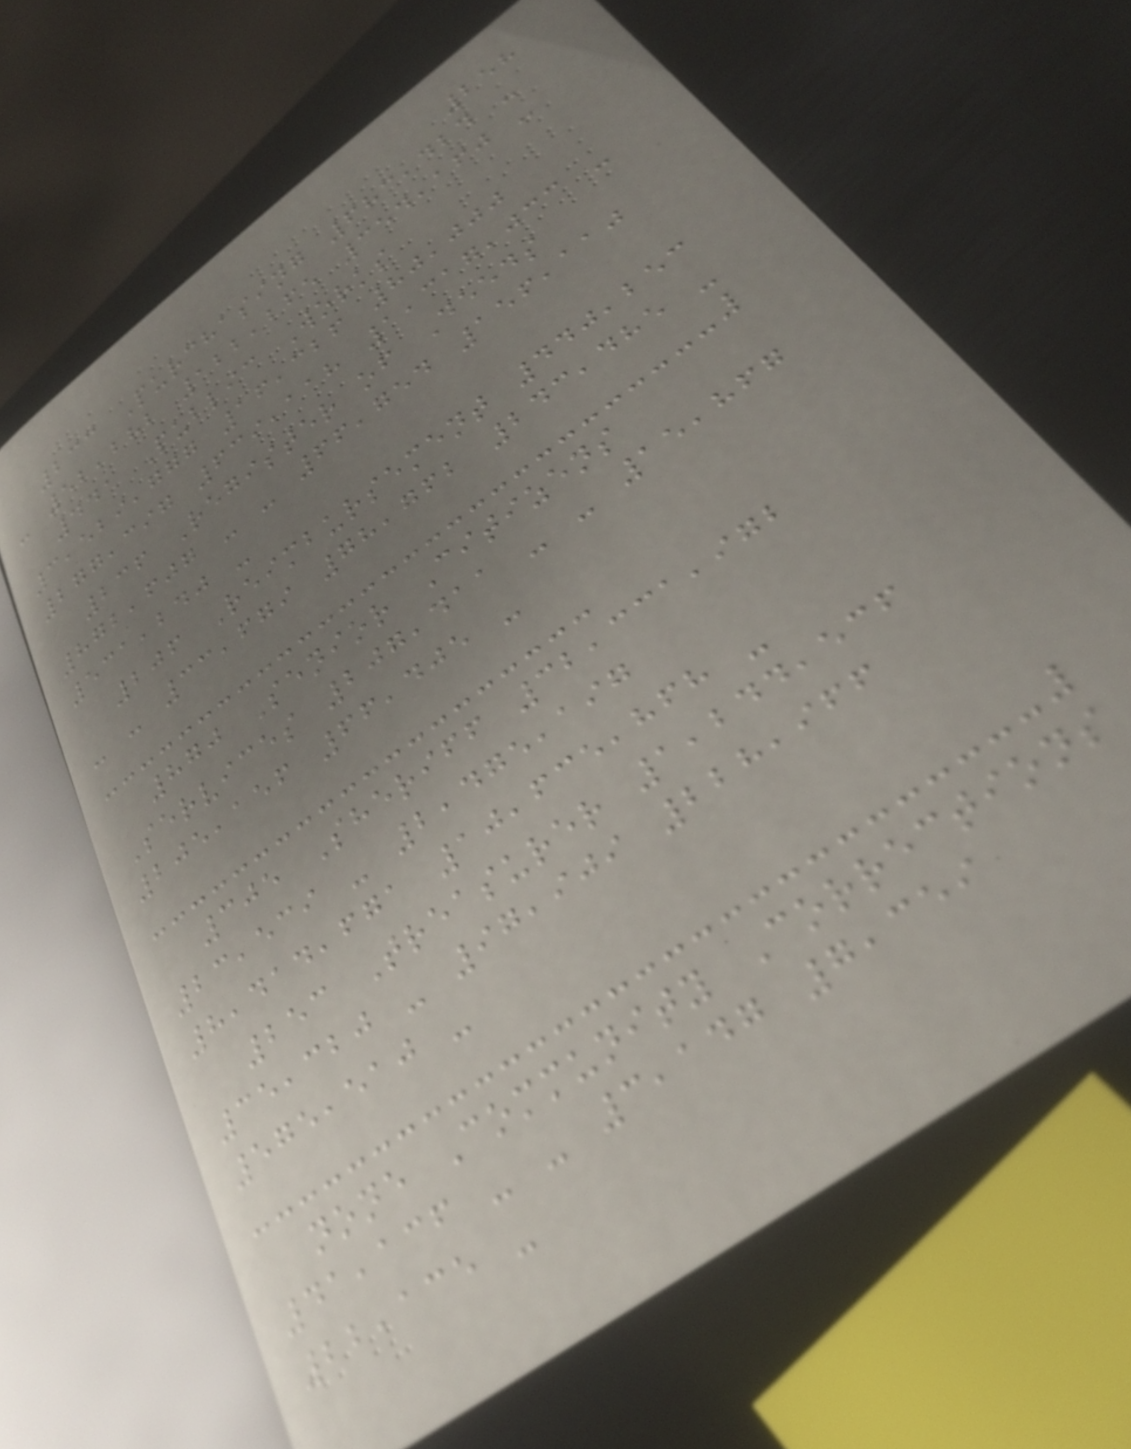258
233 Purchasing 683,424 -
- 52,282 122,265 354,160 -
441 Public Works
3,529,777 16,326 80,000
277,397 639,118 1,317,033 -
236 Register of Deeds
872,607 - - 66,754 156,110
531,240 -
206 Reimbursement 440,253
- - 33,679 78,762 243,485 -
870 Senior Citizens
Services 207,411 - - 15,867
205,156 66,405 -
305 Sheriff 32,331,972
23,539 - 2,475,197
8,414,671 10,635,868 -
253 Treasurer 1,244,536
35,320 - 97,909 228,966
575,510 -
none Community Corrections
41,136 - - 3,147 7,359
22,135 -
